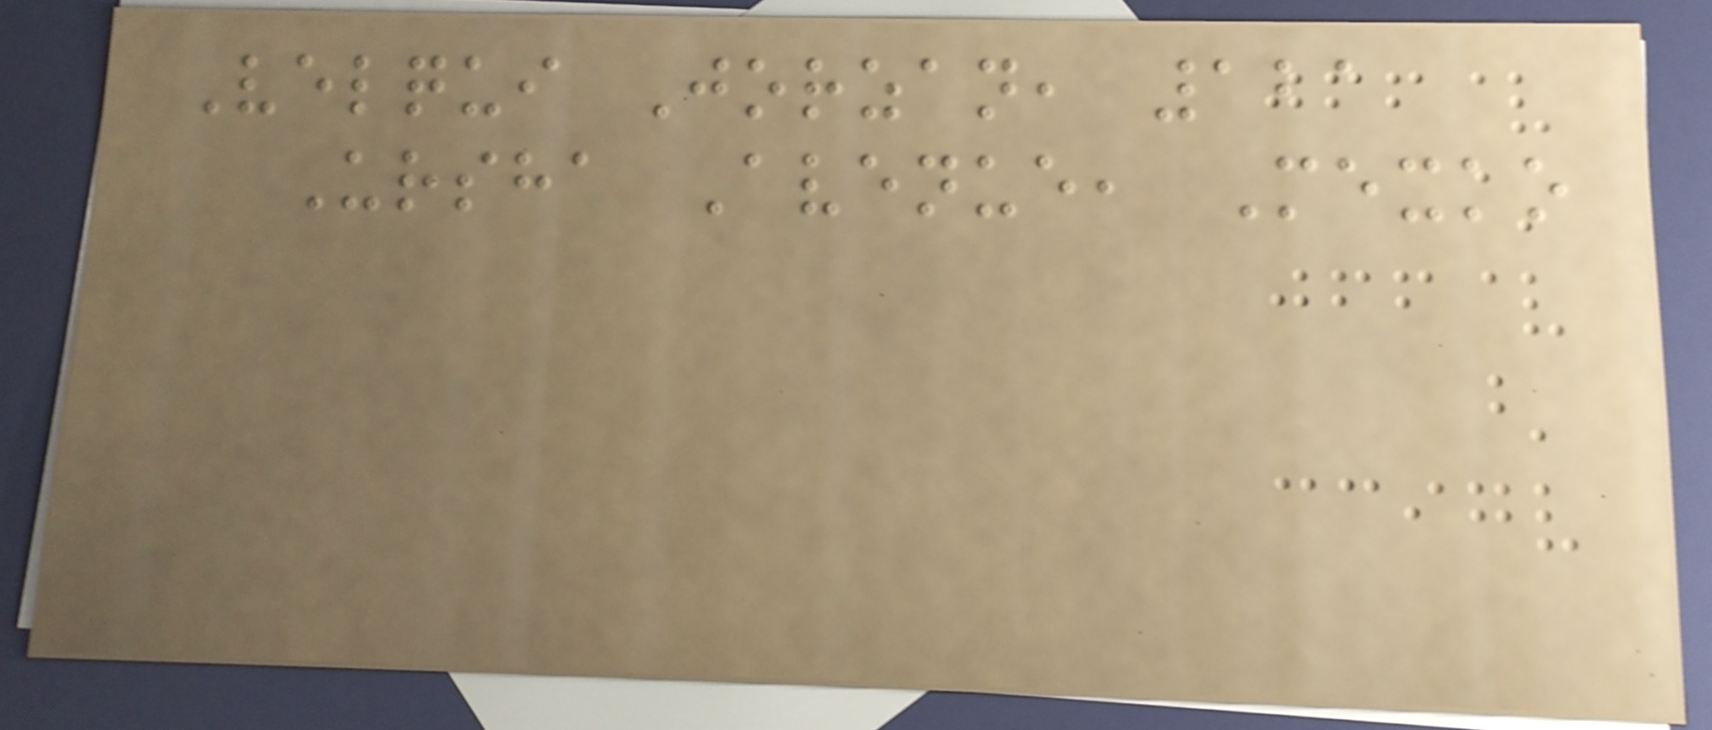Velqui Jorzan, 121
Ursha Avenue, Mexko
